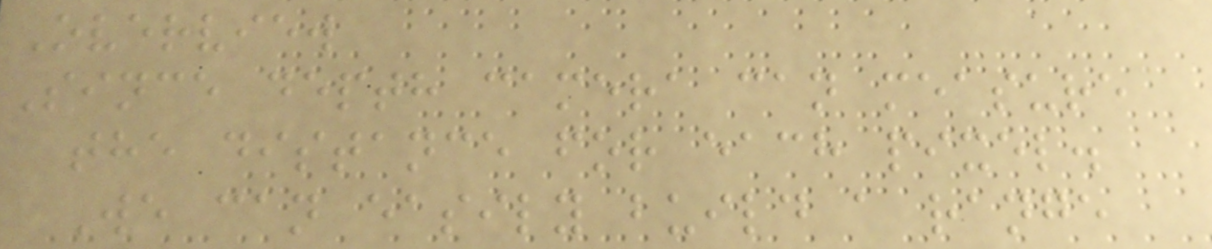Overview
Since depth camera can measure
the distance for each pixel.
We can easily build a range
